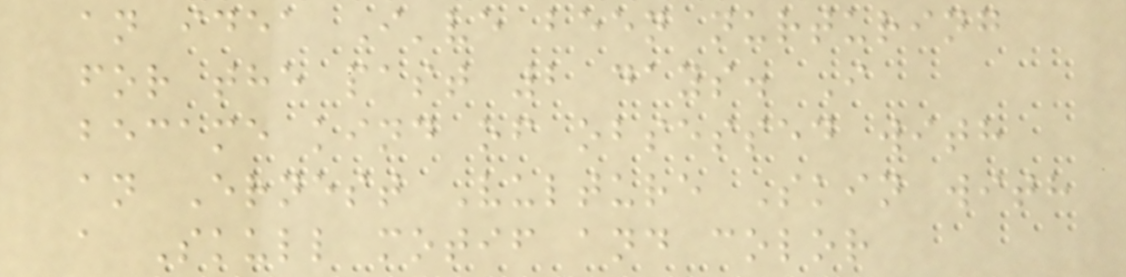an idea I've been nurturing
for the past 2 days. I
became kind of obsessed with
an Ernest Vulture Skin with
a Skull motif and color
